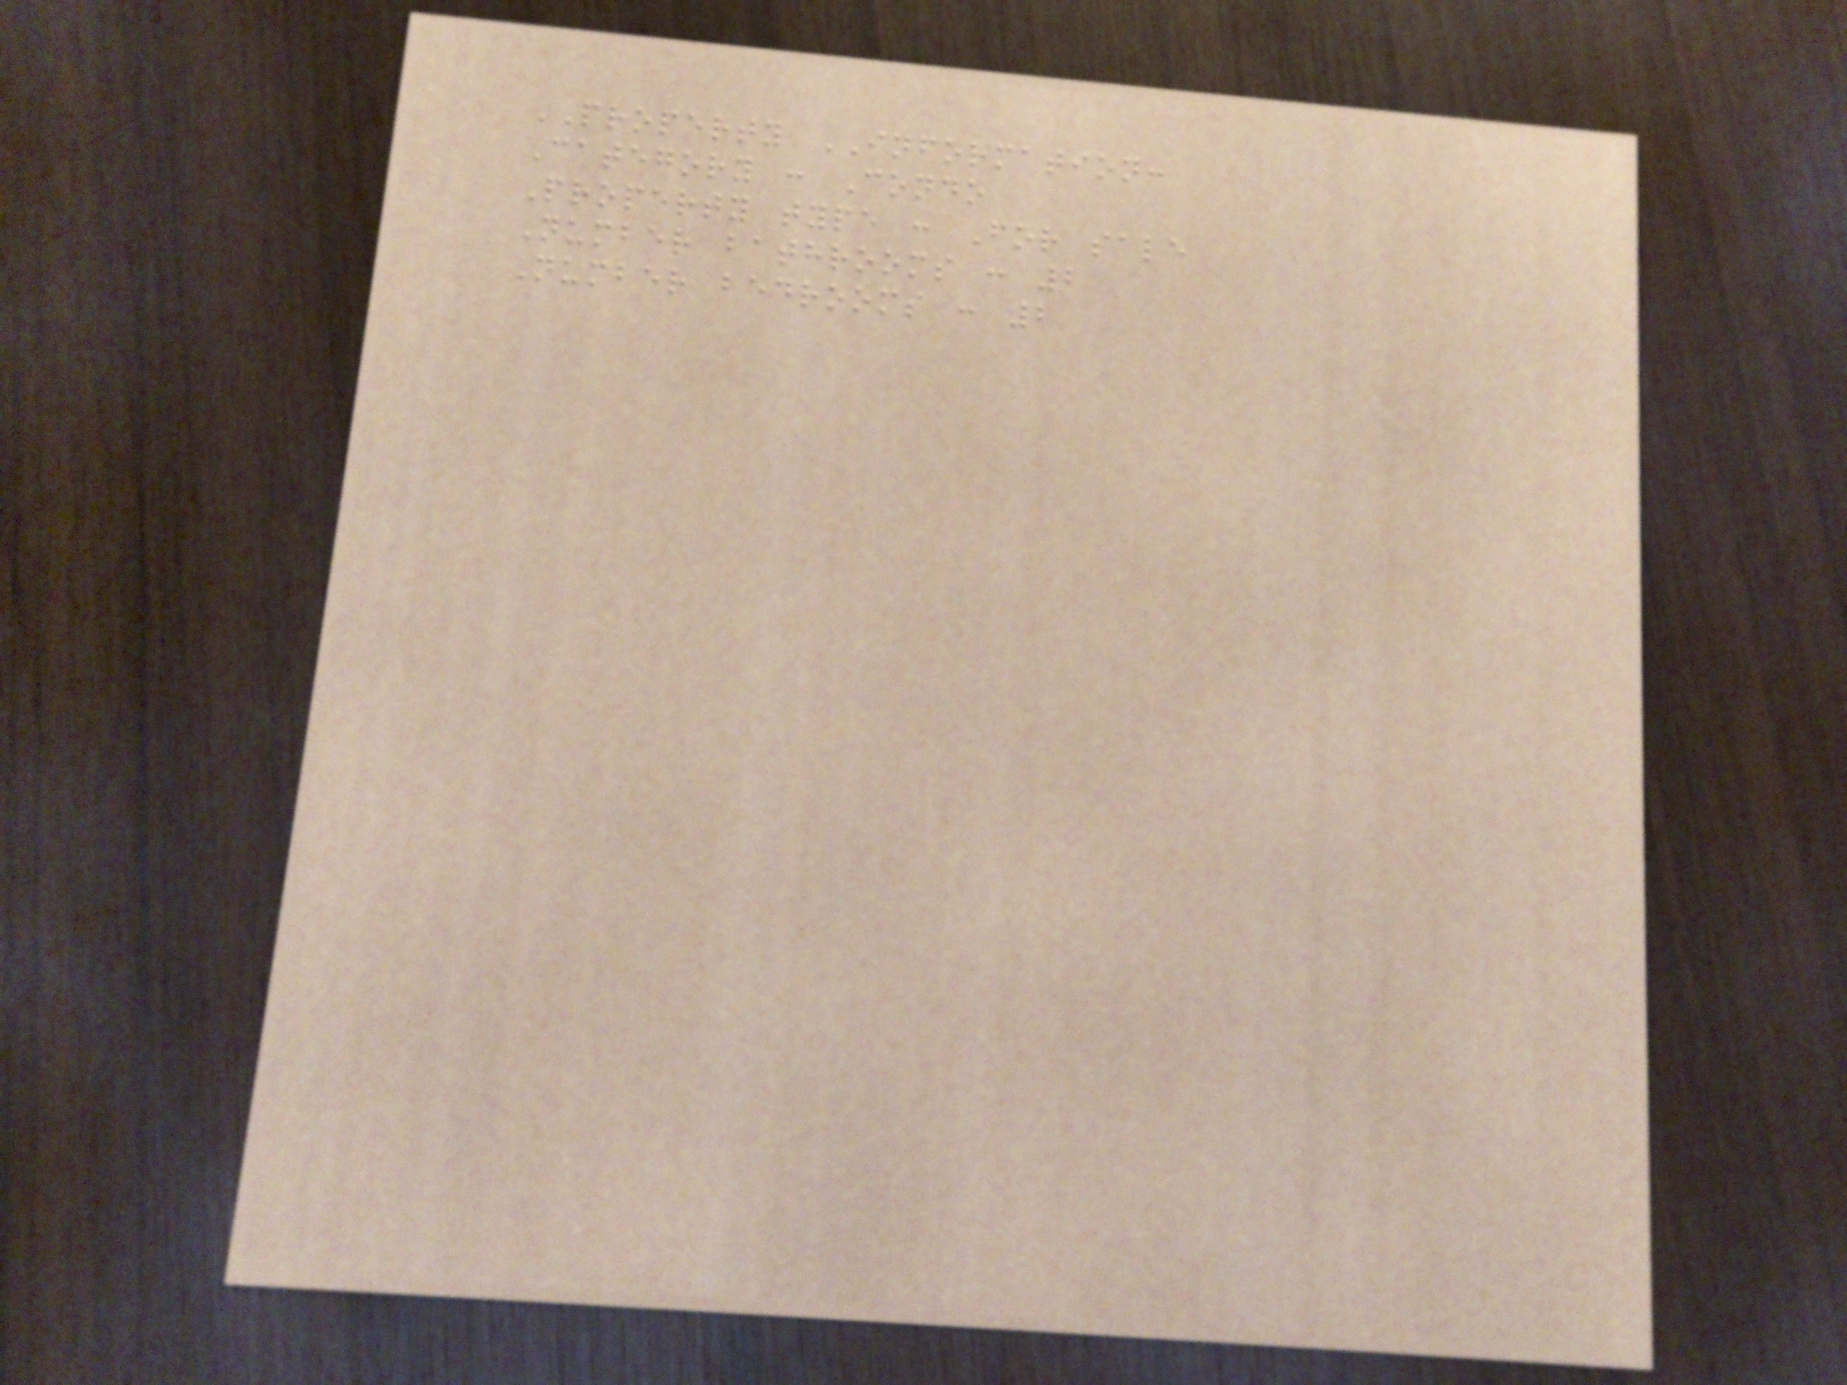PROPERTY INFORMATION:
Category : Condo
Property type : For sale
Number bathrooms : 2
Number bedrooms : 2
